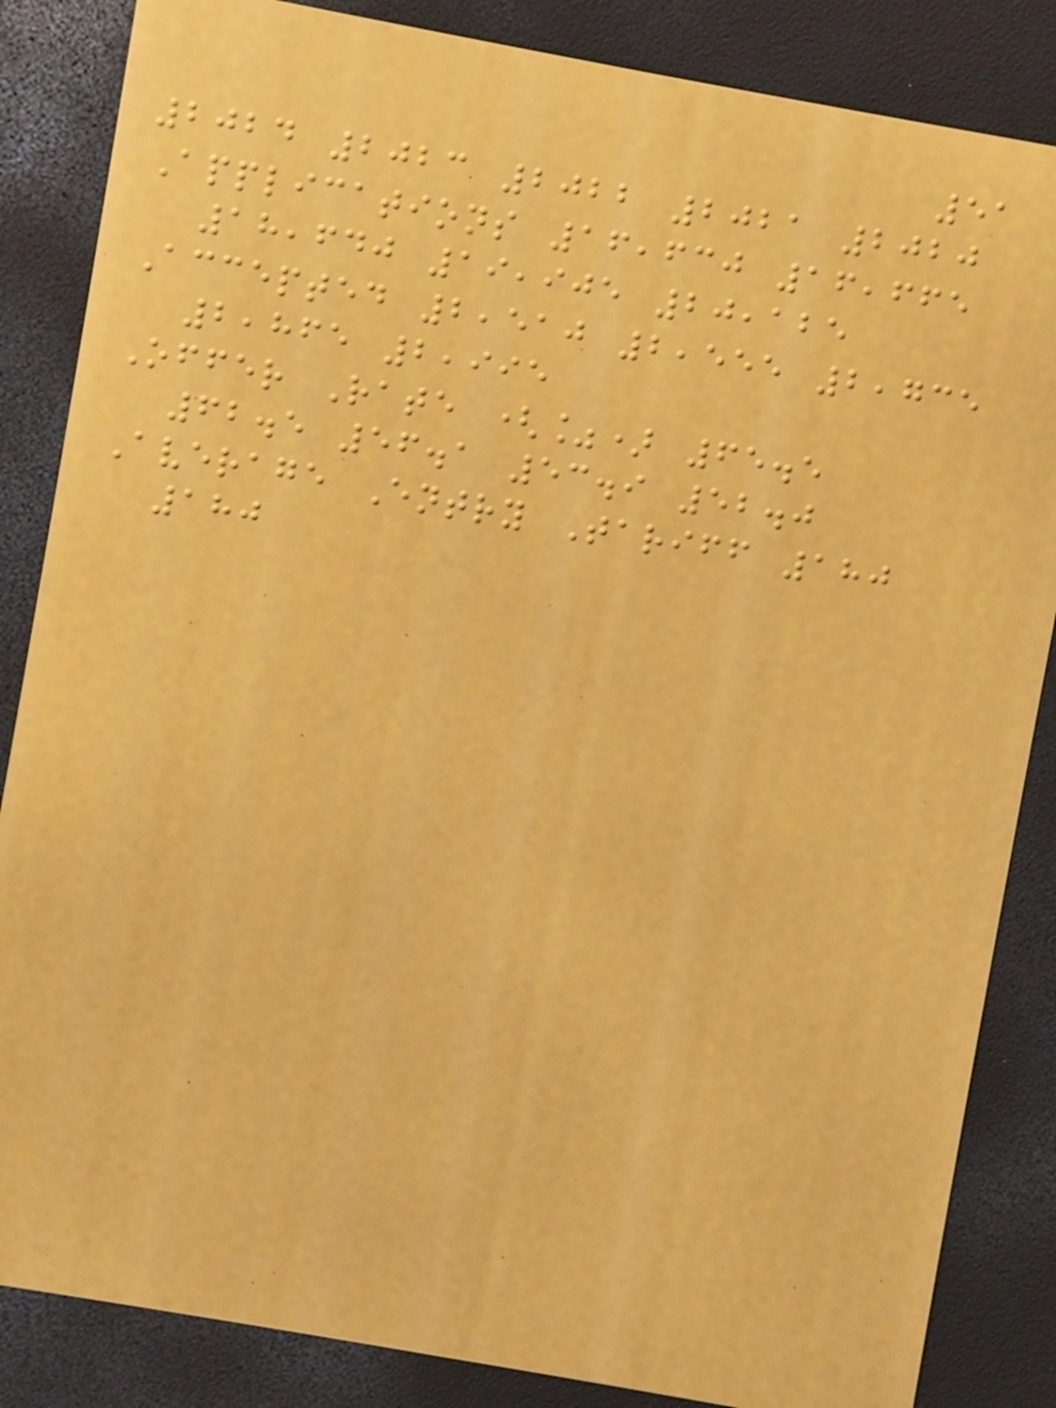51
2024 2023 2022 2021 2020
Applications 16,630 16,665
18,640 19,905 20,125
Accepted 2,510 2,555 2,735
2,865 2,995
Offer Rate (%) 65.5
62.5 56.1 53.9 52.0
Average Entry Tariff 180
180
